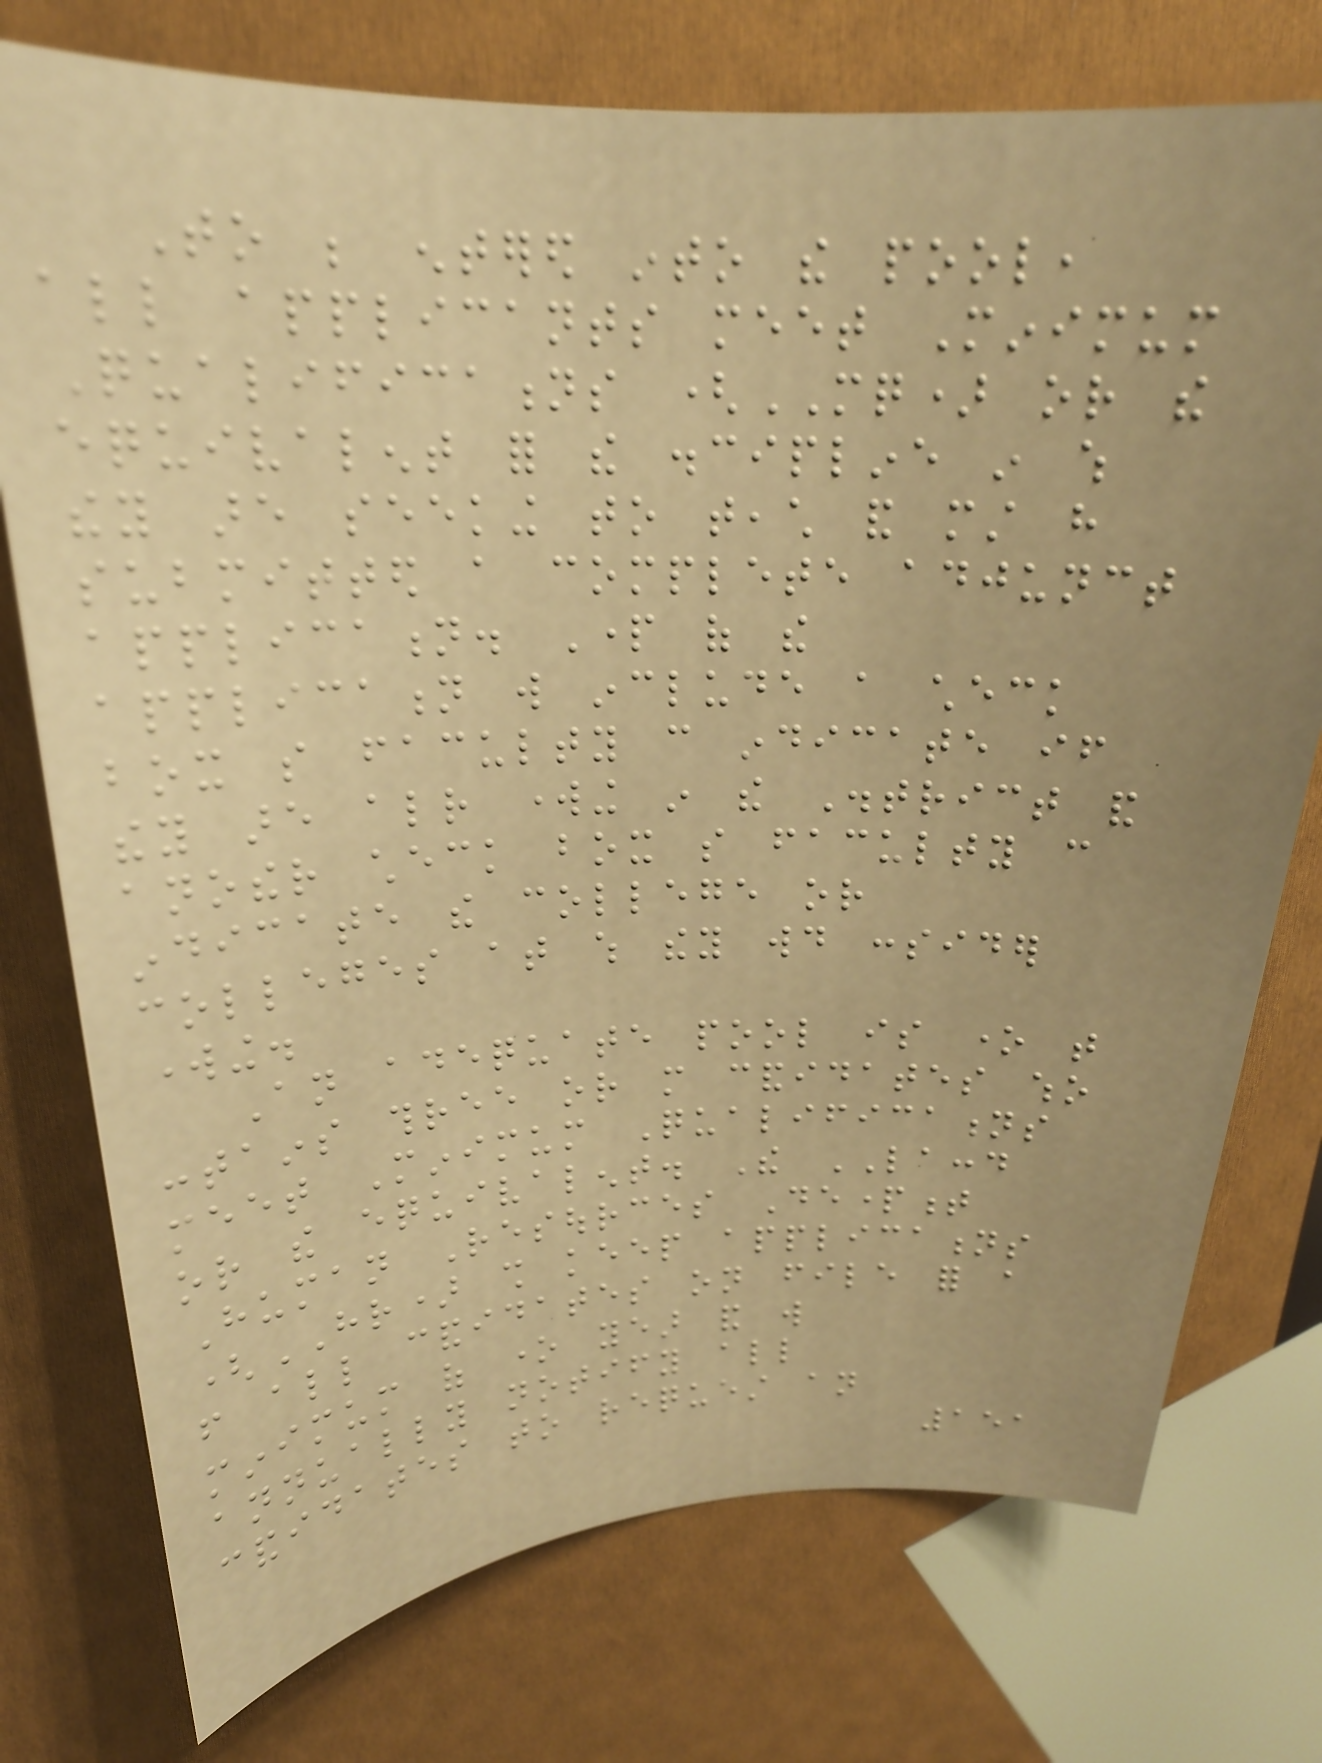To be entered into the pool,
all applicants meet Minimum
Qualifications (MQ) or the
equivalent for the discipline in which
they are seeking to teach and must have
submitted a complete adjunct
application. Part of the
application will include a check
box so faculty can indicate if
they are already working in the District and
another check box so faculty can
indicate the college or
colleges at which they would consider
working.
An adequate pool is one that
contains three or more candidates who
meet Minimum Qualifications
or the equivalent. The LACCD
Human Resources Department
(HR) shall keep applications
from all candidates on file for a
minimum of one year and will
annually notify all
candidates to request an
151
